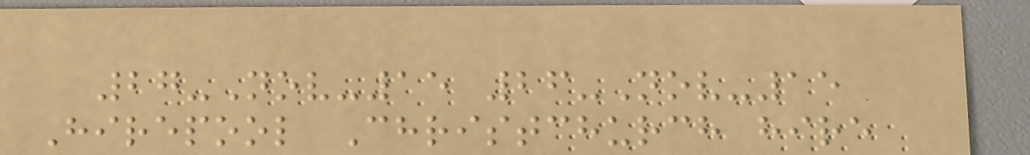27-Nov-15 26-Nov-15
Hirepool Christchurch hire
